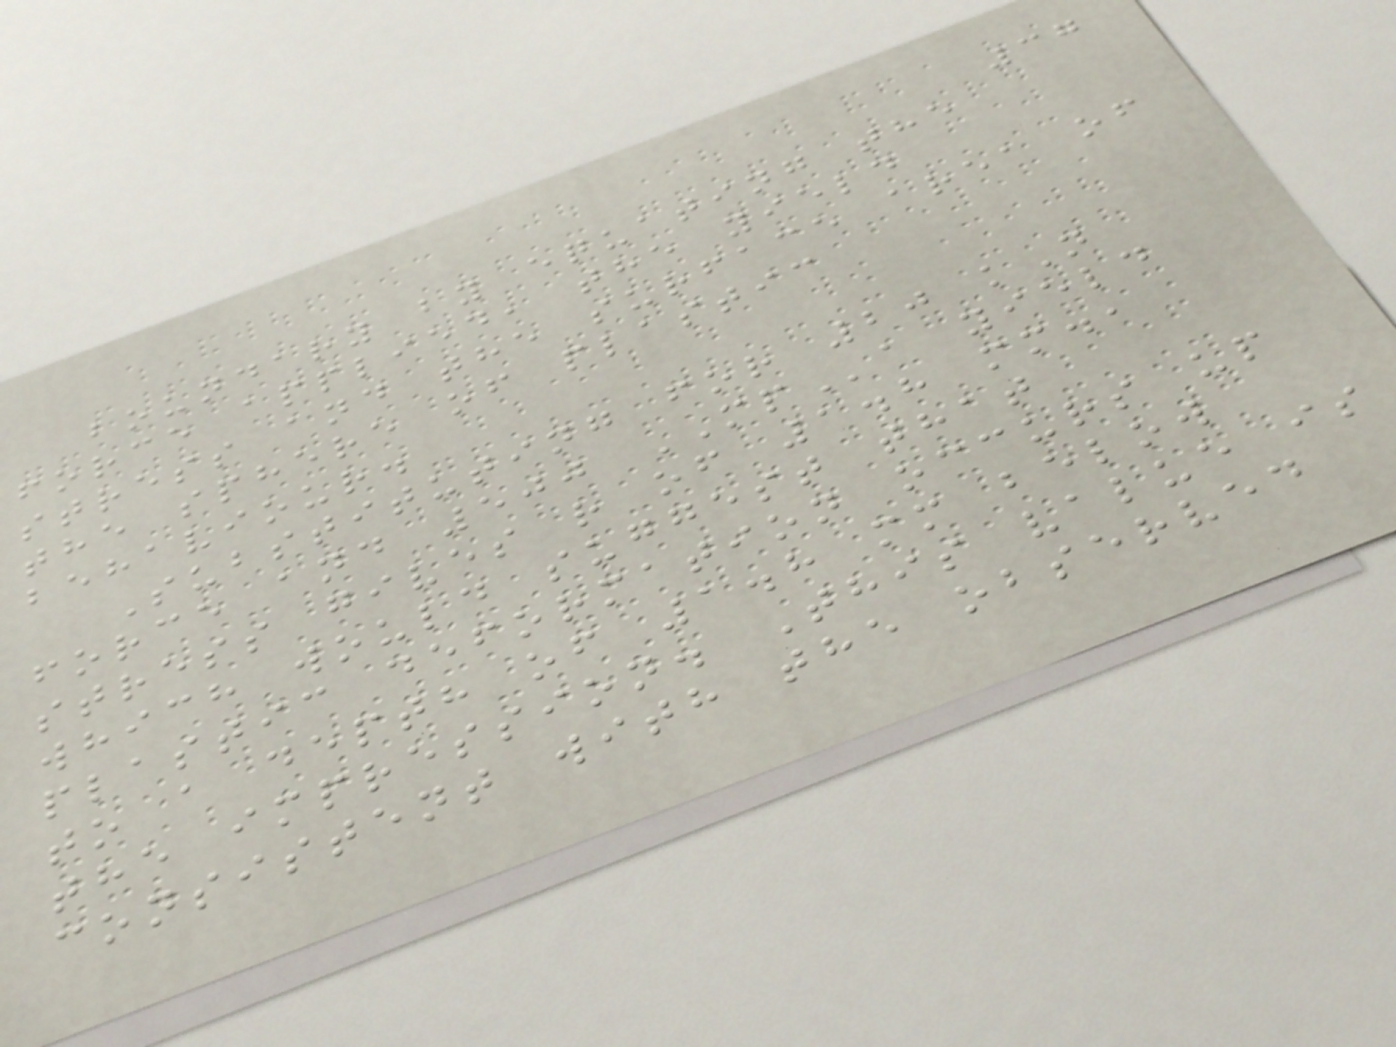37
boundary by equating the
force applied, the yield
stress and the surface area of
the sphere of plastic
behaviour.
Substituting for 20 kN
force and 500 MPa yield
stress gives r of 1.8 mm.,
which would suggest that
plastic deformation occurs up
to a depth of 1.8 mm below
the impression. This value is
consistent with the observed
